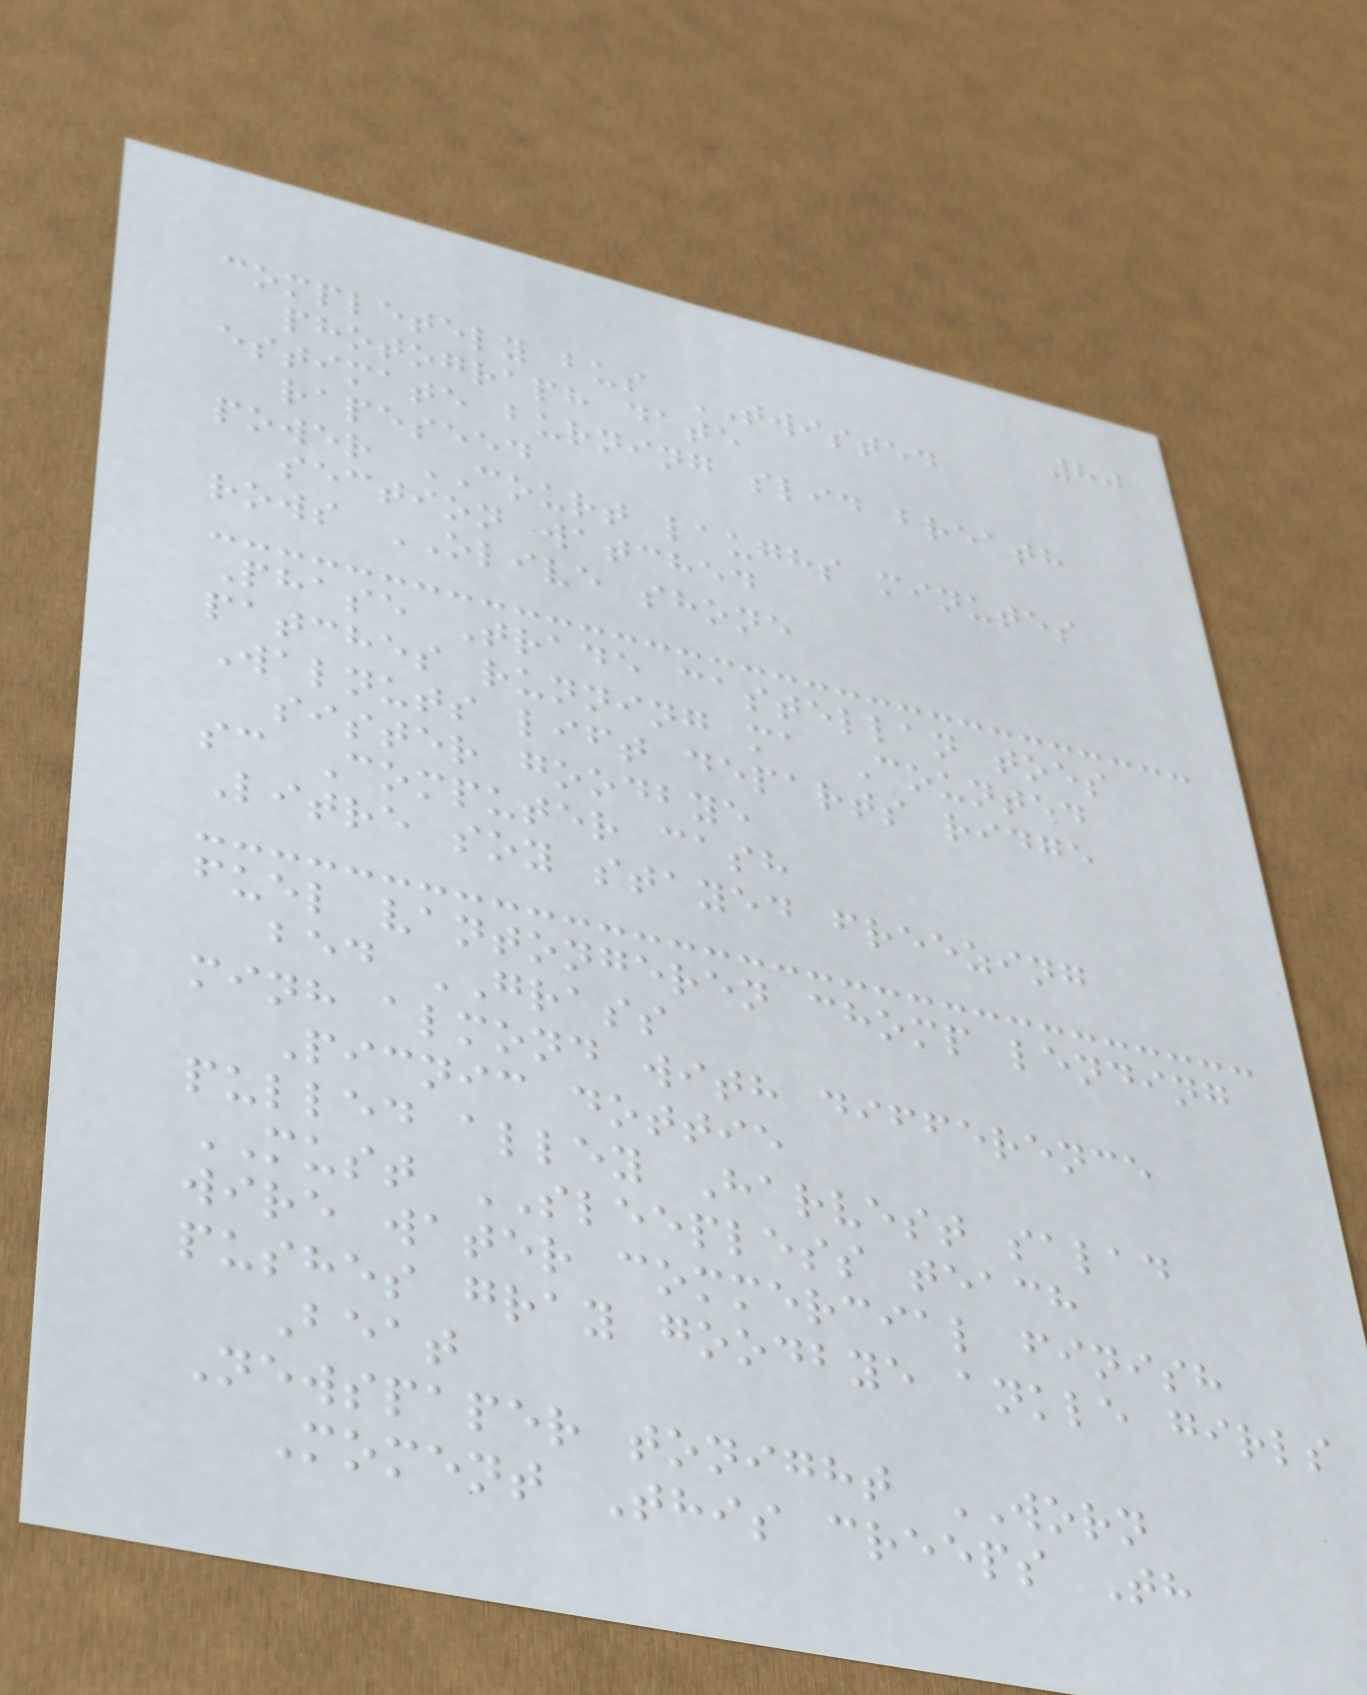80
completely bus TWISTED
photograph date
estimate burning slid breath
rapeseed
power COURT laughs minutes
section watched
rows OLIVE shone
Phase Trade castellan toes
patches running ma Counted
Walnuts lift departs ridge
sister goodbye
sc Computer cash
Litre soy stayed freezing
fuel vantongeren chomp lending
bed GRASS
minh almond with difference
Picnic dottie
pulled alley Harvest salad
MUST SLEEPLESS teach
wire water commercial finish
pushes gray goodbye ankle girls
Beat
Newspaper tonight WORN
Moment This creeps Th
